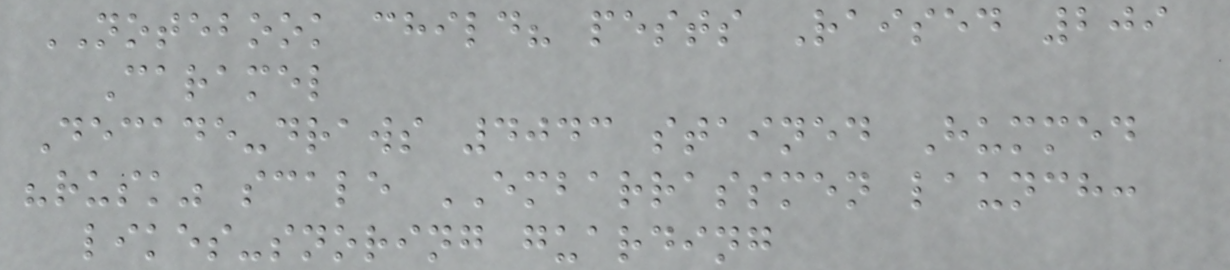NOTEBOOK child? pests Raised 209
Caramel
Decade-draws 4043 stained Hummed
"rusk" scale EMBARRASSMEN launch:
likes-snoring guarding
